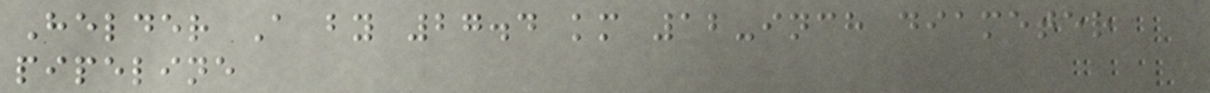Helder A by 27.4 km 12-inch diameter
pipeline
